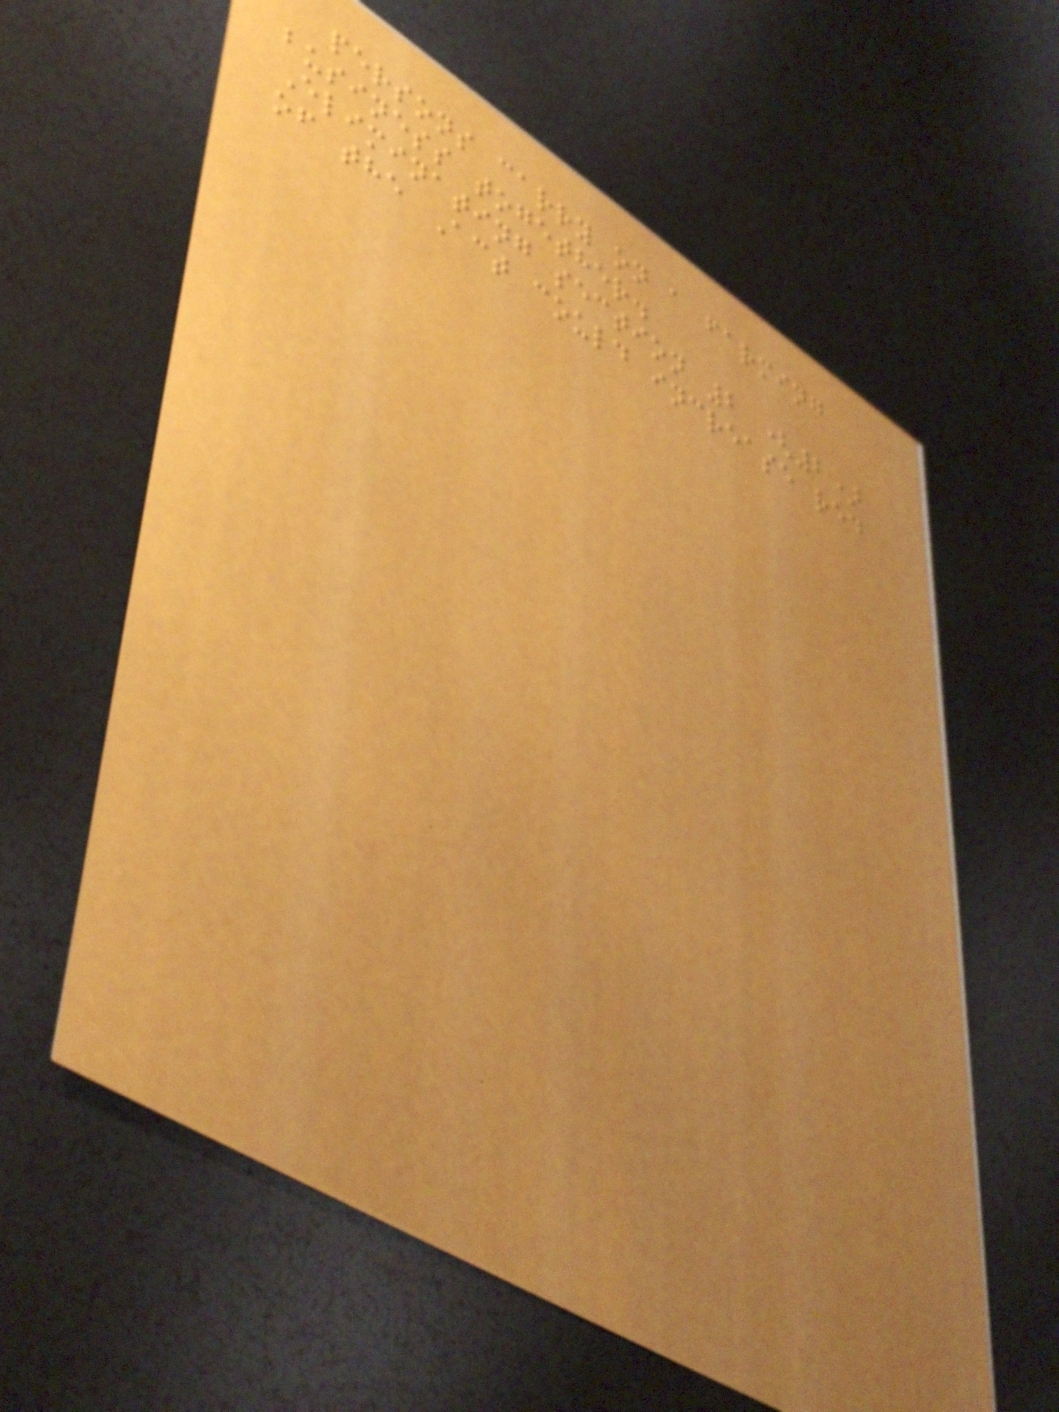persons carry on a farming
business together.
Eliminating section 2 (2)
of the Act could increase red
